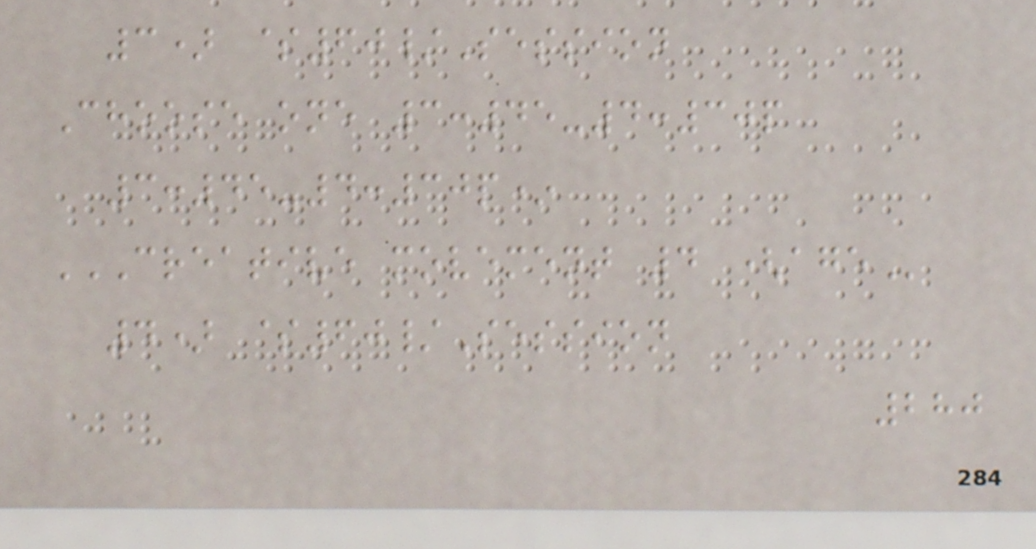3) $60/Session
Choose one 3:45-4:30p
3:45-4:30p*
CREATIVE MOVEMENT 4 (AGE
4) $60/Session
280
